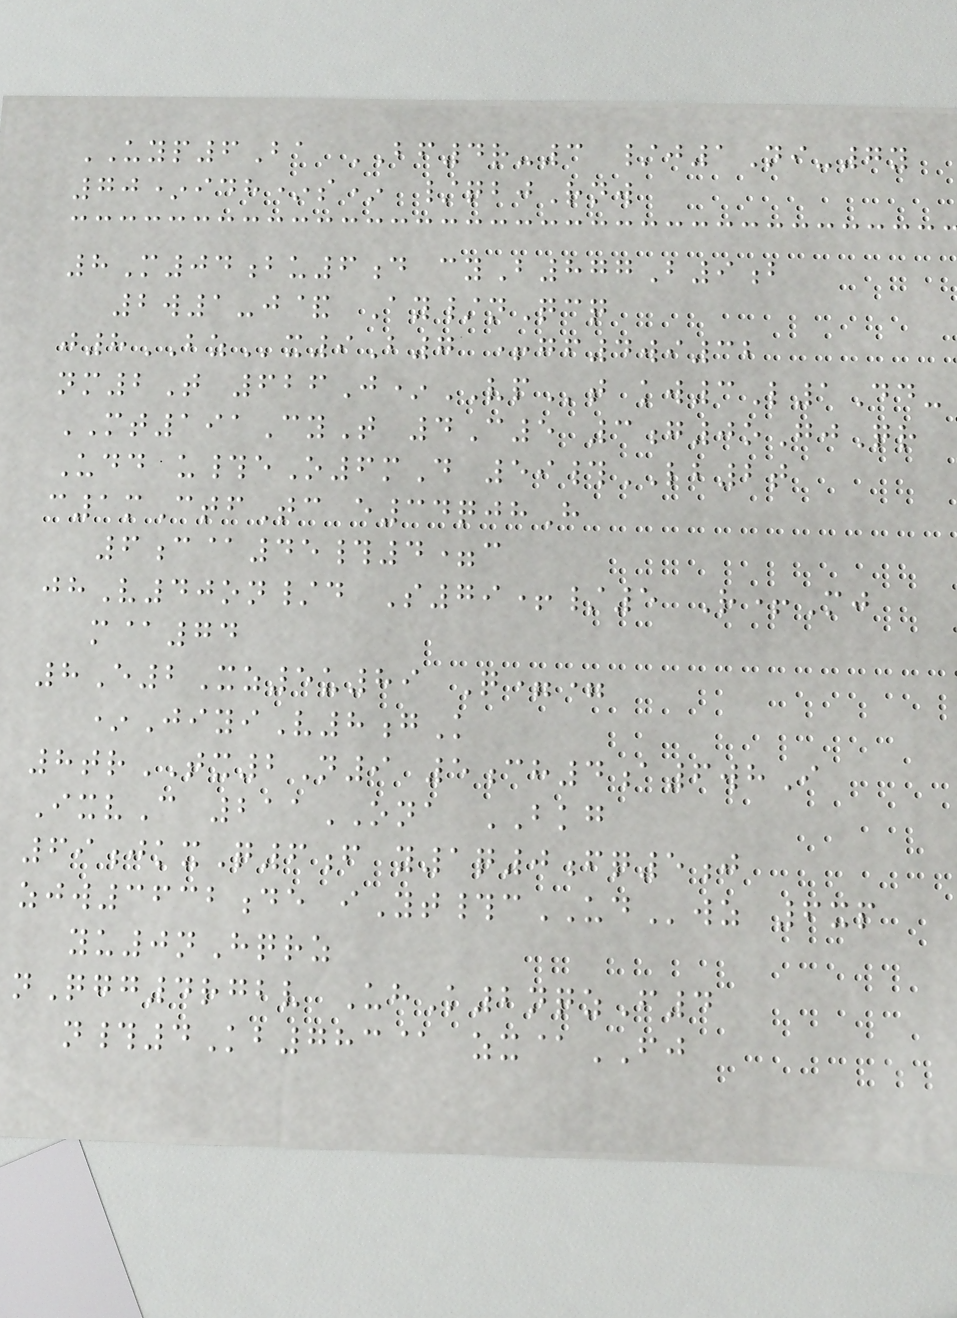UYP6Ba BF4r-3 /j1Ni-7y
70*idh*s* /qbjRnw
8M04bu6d cyB877B9b
2w1-j& Ay/nQcq
j8BZx9B7 +gf4wi32
nm2T 626J*VPt kw3L1Dd-
MT191CyT 4C5 3g0oGjQr
Udd u#eO6mD 59#LB2t
c1mCtfTc e34qjhH
6c@45#4=c
jhV40on/d S79+/5 R+Mj
m@74
8E2Xz5u89 Q==
*JiyiV8gK
8trTX2N9 5ch4a6whI
IxvC 211ONA BKG
69jkxQ6f y1q0fq5j
zjw3632de iYt#cUDwz 6xp
yu0nHqrz
nQgg4rgbv UhK2nqzF4
n#4Kb783@ zx@FJ
